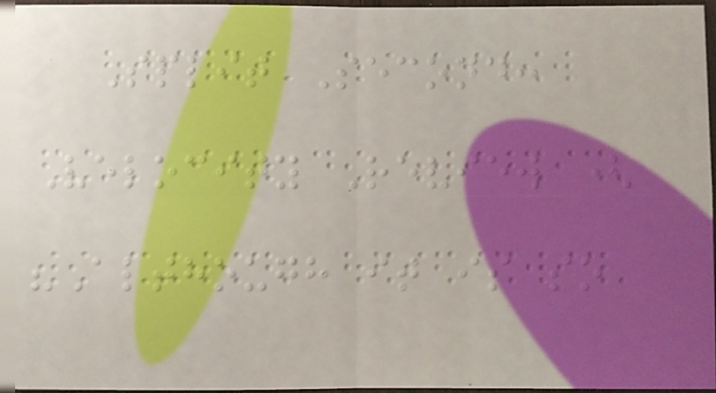Split Second:
Velocity Review (
"Although it is so
